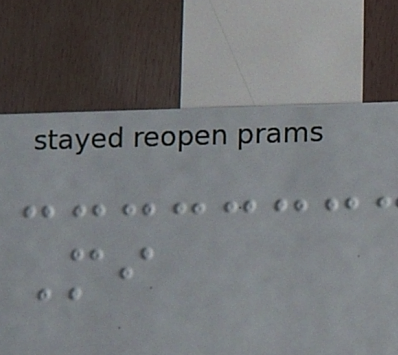Mi
